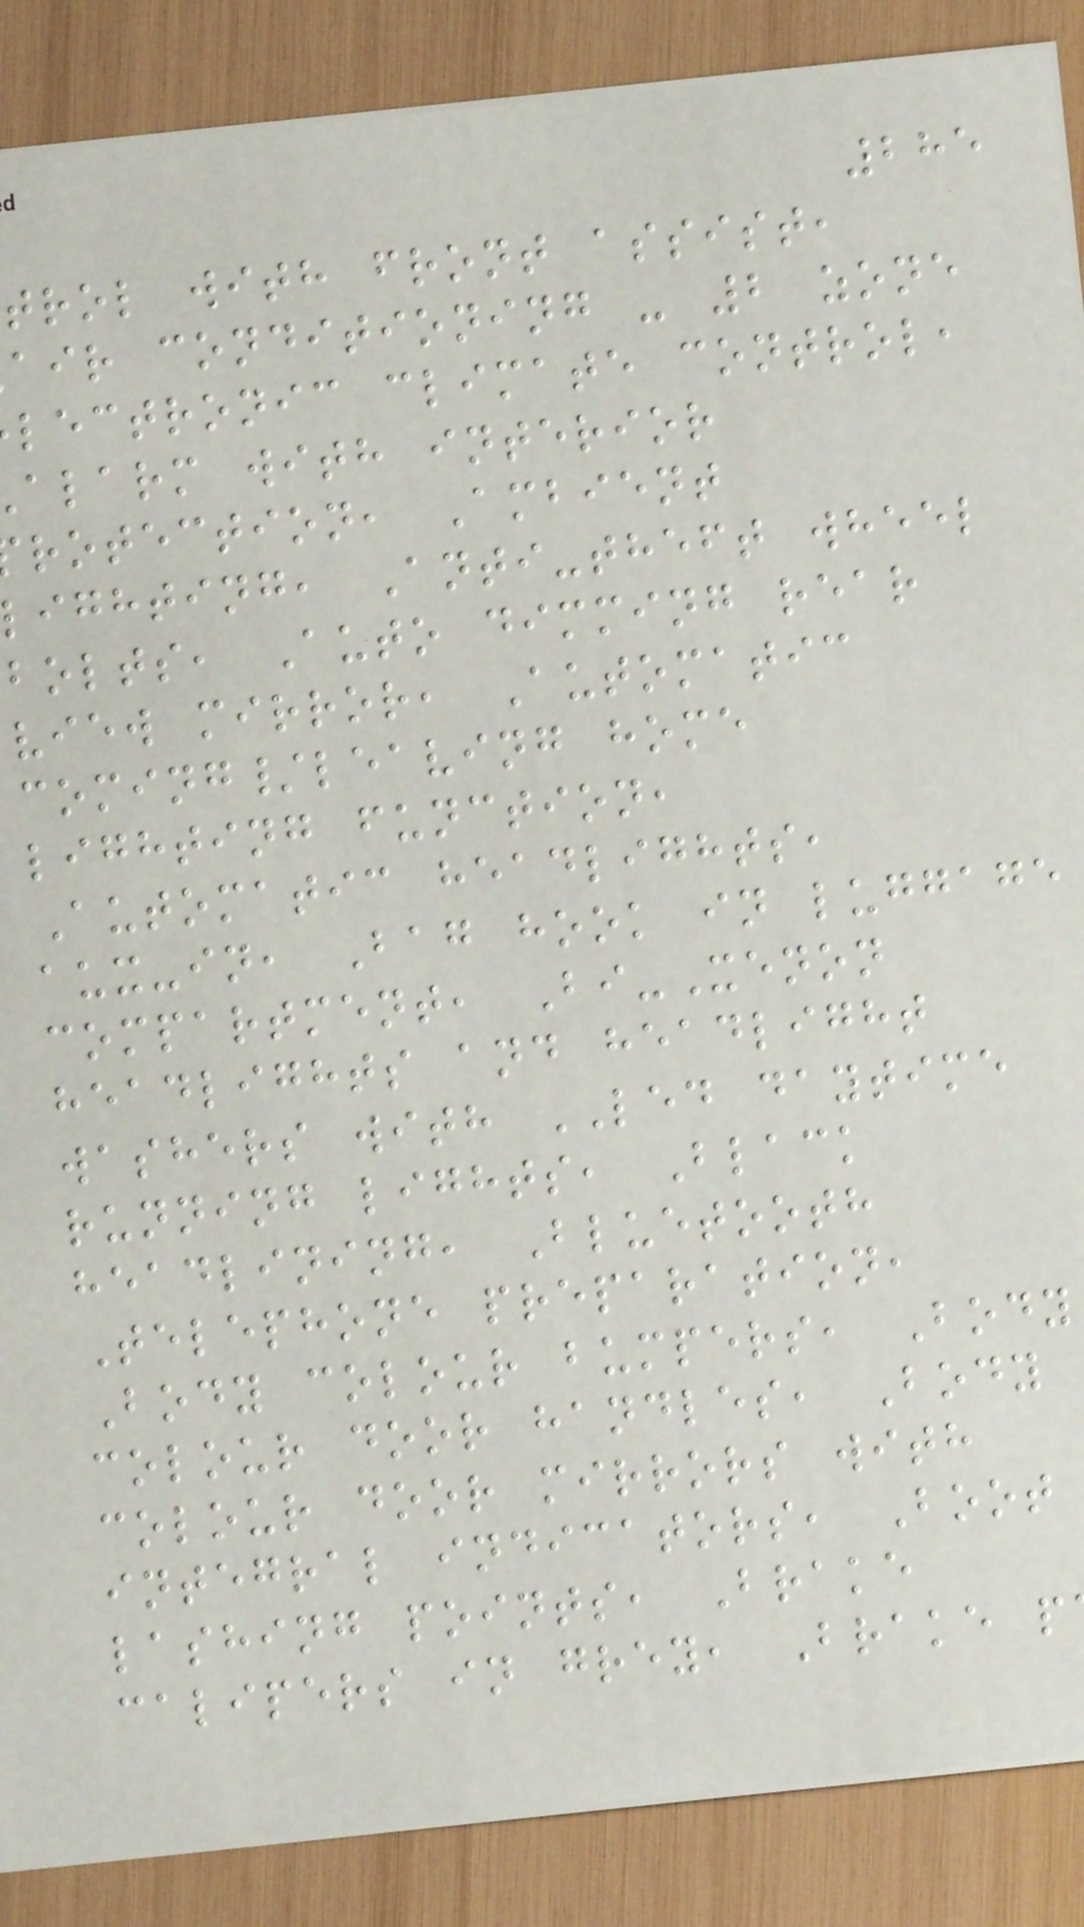285
trol with front assist,
air conditioning - 2 zone
lectronic climate control,
alarm with interior
rotection, Ambient
lighting, Anti-theft wheel
bolts, Auto dimming rear
view mirror, Automatic
coming/leaving home
lighting function,
Automatic headlights,
aux-in, Bag hook in luggage
compartment, Bi-Xenon
headlights and headlight
washers with LED daytime
running lights, Black
headlining, Bluetooth
Telephone preparation,
Body colour bumpers, Body
colour door handles, Body
colour door mirrors with
integral indicators, Boot
lashing points, Brake
calipers in grey, Brake p
